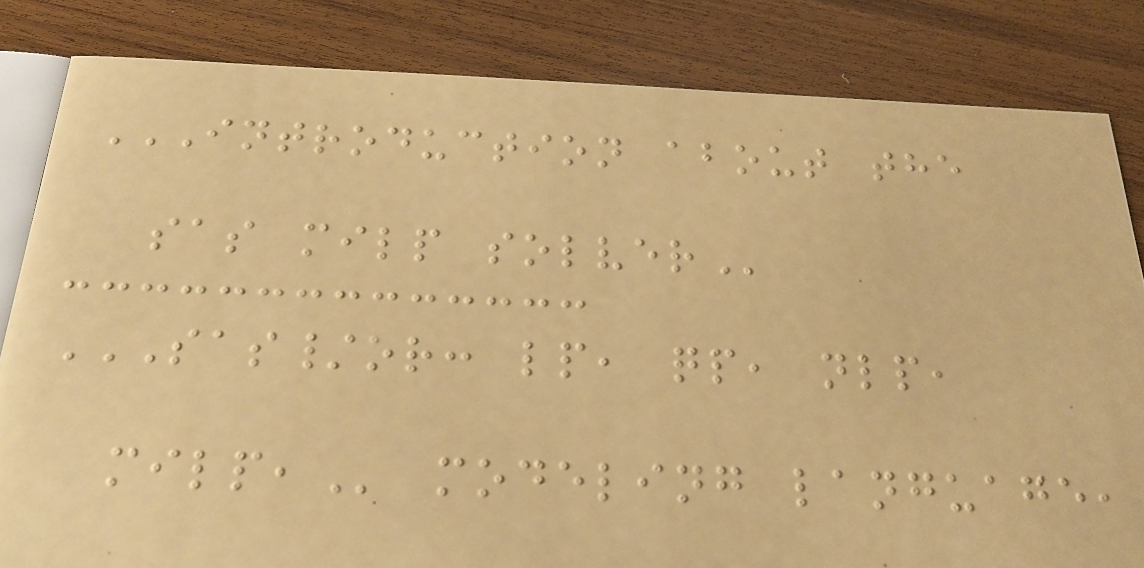INTRODUCTION ABOUT THE
SAS MILP SOLVER
SAS/OR: LP, QP, NLP,
MILP, modeling language,
